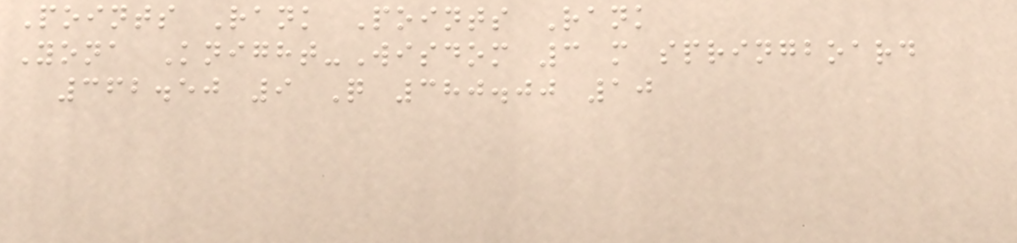Points Rank Points Rank
Yona Knight-Wisdom 3 m springboard
362.50 9 Q 380.00 10
